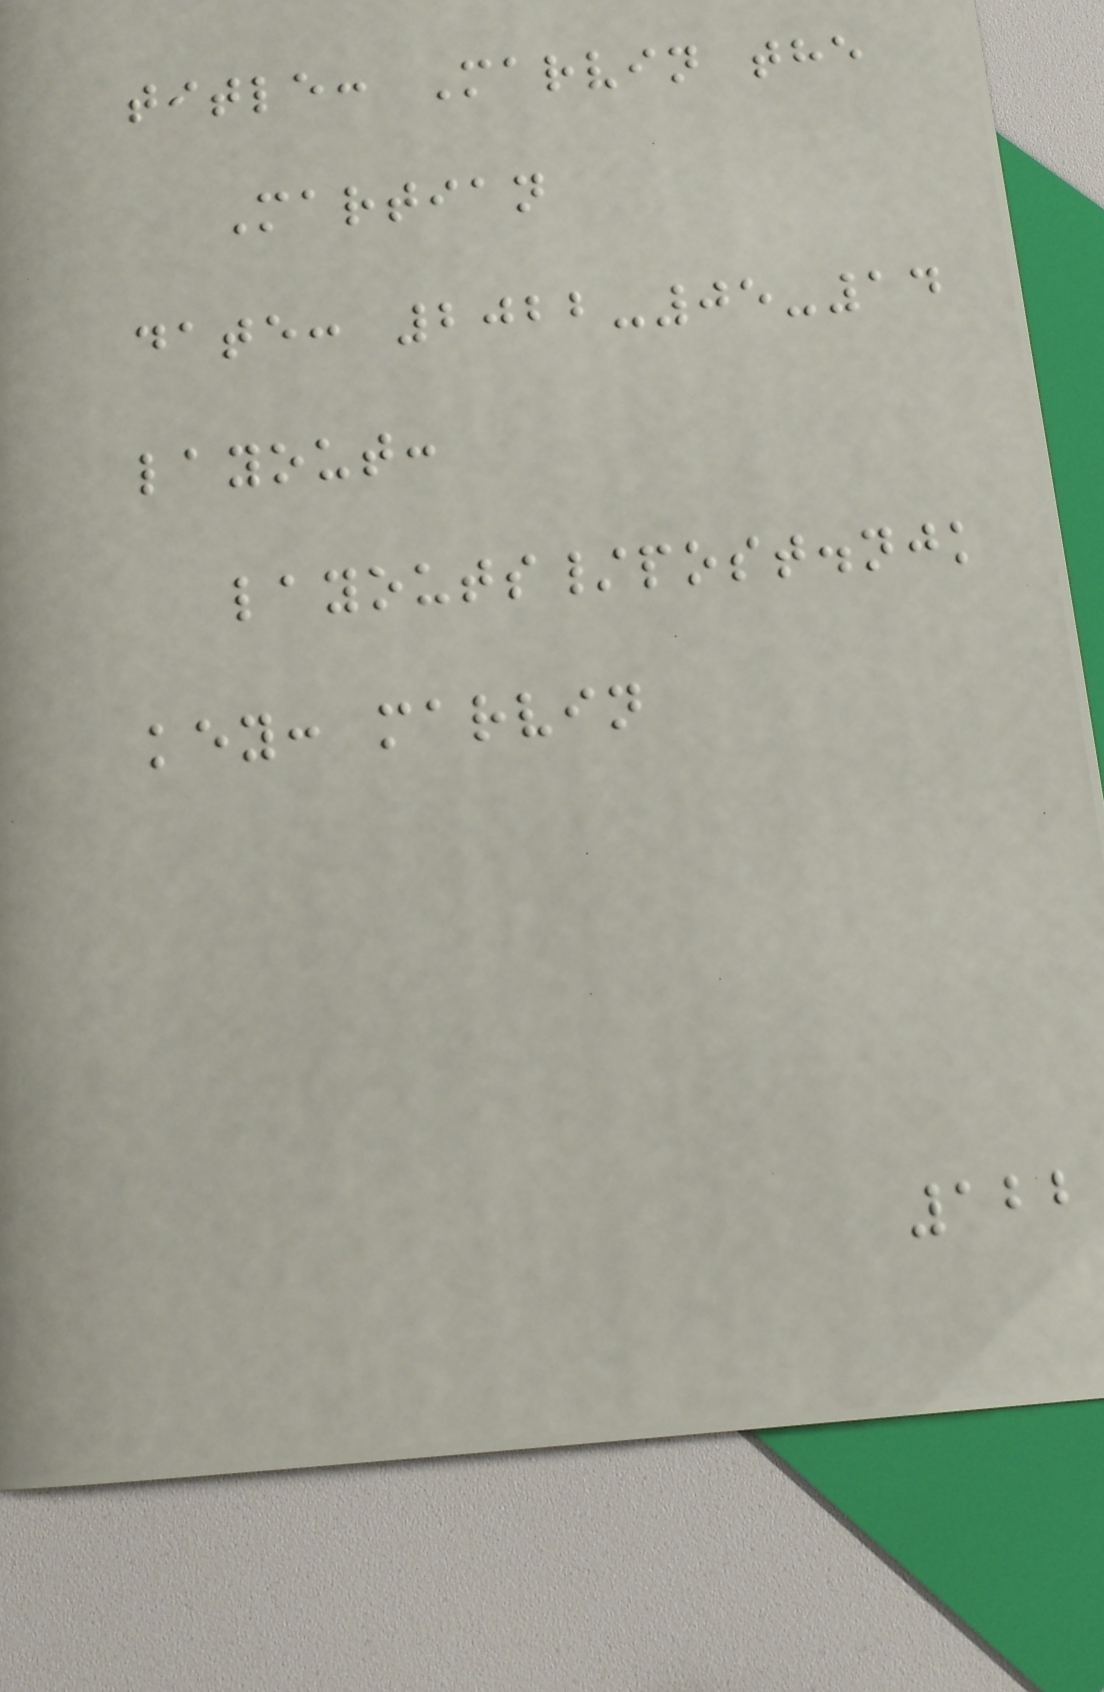title: Marvin the
Martian
date: 2022-05-14
layout:
layouts/post.njk
key: marvin
122
